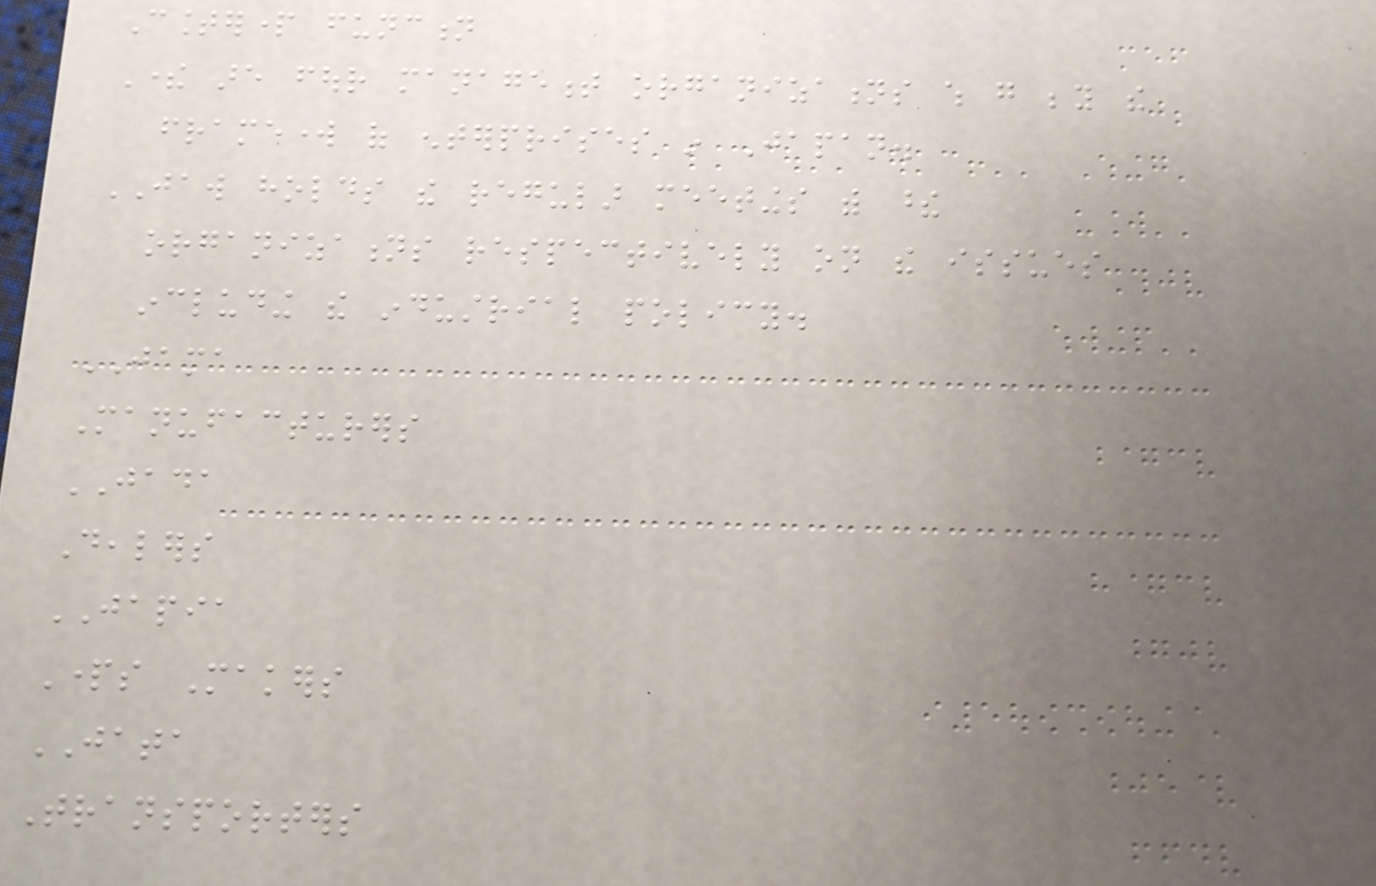Counterpart function
There are four management organizations which go beyond the
framework of enterprises in Japan.
JAW holds the regular meetings with these
organizations respectively on the issues
including the industrial policy.
JAMA
Manufacturers
JADA
Dealers
JAPIA
Parts Makers
JATA
Transporters
